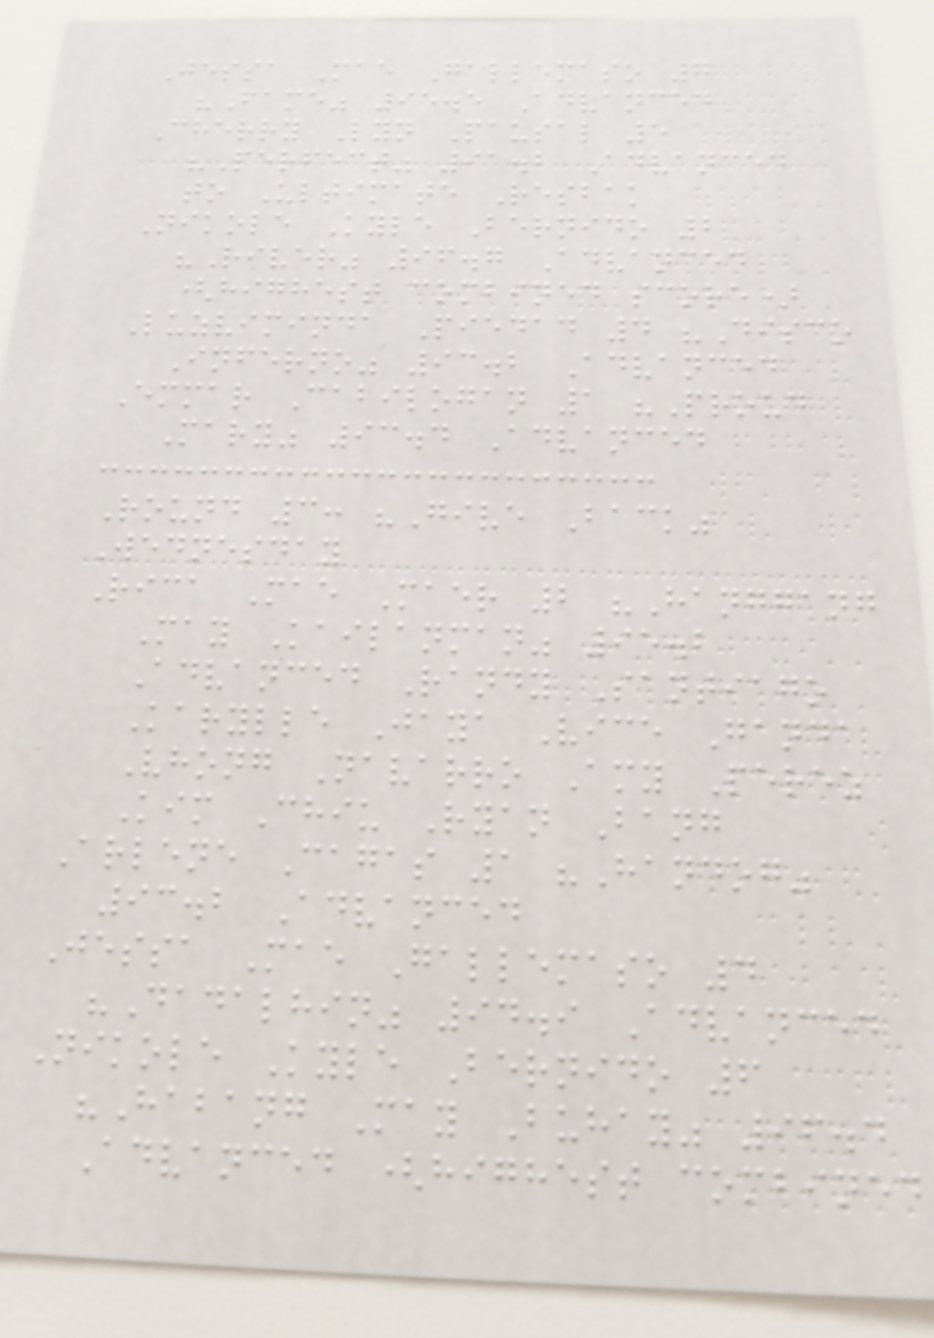Jessa Mae Gallemaso 7
"Fame" 95.5 Advanced
Cherry Lyn Pausal 5
"Perfect" 91.2 Advanced
to Ultimate Resbak
Nikole Kyle Bernido 2
"River" 96.7 Advanced
(highest combined score)
Luzviminda Piedad 4 "Disco
Inferno" 93.2 Advanced
Emmar Cabilogan 1 "Proud
Mary" 93.4 Advanced
Round 3: "Give Back"
Wednesday
Rica Mae Maer 2 "Hanggang
May Kailanman" 95.2
Advanced Randy Santiago
Karylle Jaya Vice Ganda
Vhong Navarro Amy Perez
Kim Chiu Ryan Bang
Arlene Cagas 1 "Handog"
93.2 Advanced
Jessa Mae Gallemaso 4
"Dadalhin" 94.9 Advanced
Nikole Kyle Bernido 6
"Habang May Buhay" 96.4
Advanced (highest combined
